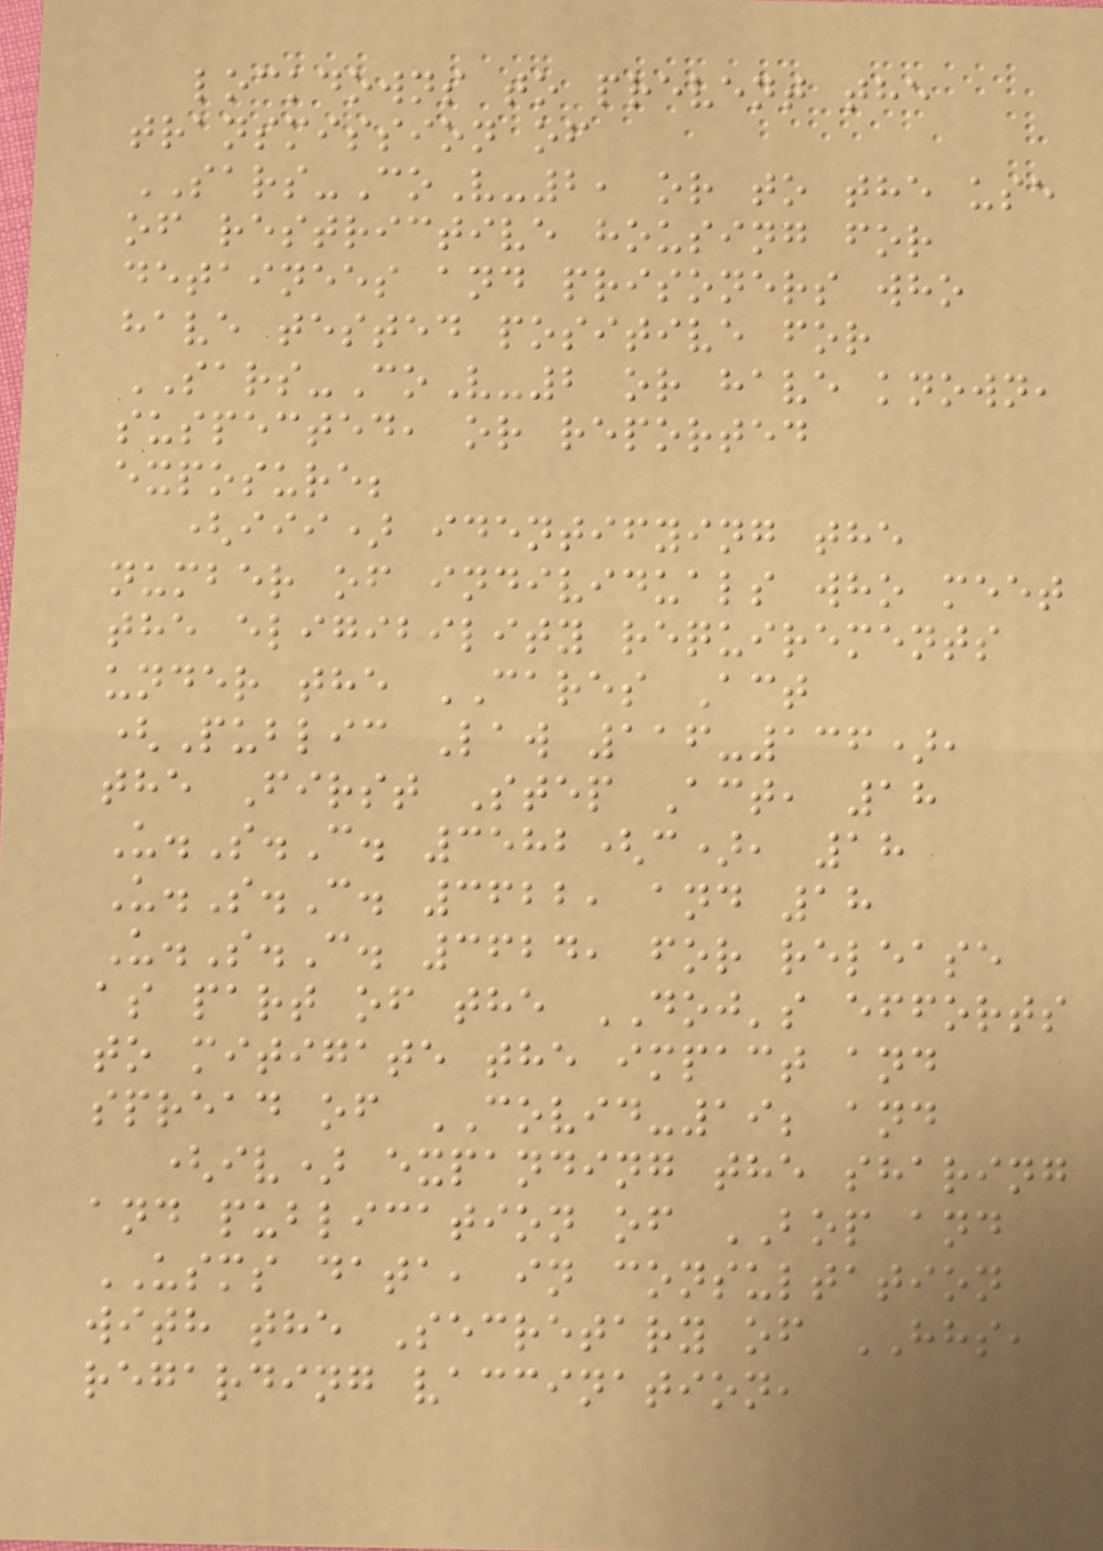lockdowns to prevent the
transmission of
SARS-CoV-2, or to the use
of restrictive housing for
detainees and prisoners who
have tested positive for
SARS-CoV-2 or have known,
suspected, or reported
exposure;
(iii) identifying the
number of individuals who meet
the eligibility requirements
under the CARES Act
(Public Law 116-136),
the First Step Act, 18
U.S.C. 3582(c), 18
U.S.C. 3622, and 18
U.S.C. 3624, for release
as part of the DOJ's efforts
to mitigate the impact and
spread of COVID-19; and
(iv) expanding the sharing
and publication of BOP and
USMS data, in consultation
with the Secretary of HHS,
regarding vaccination,
